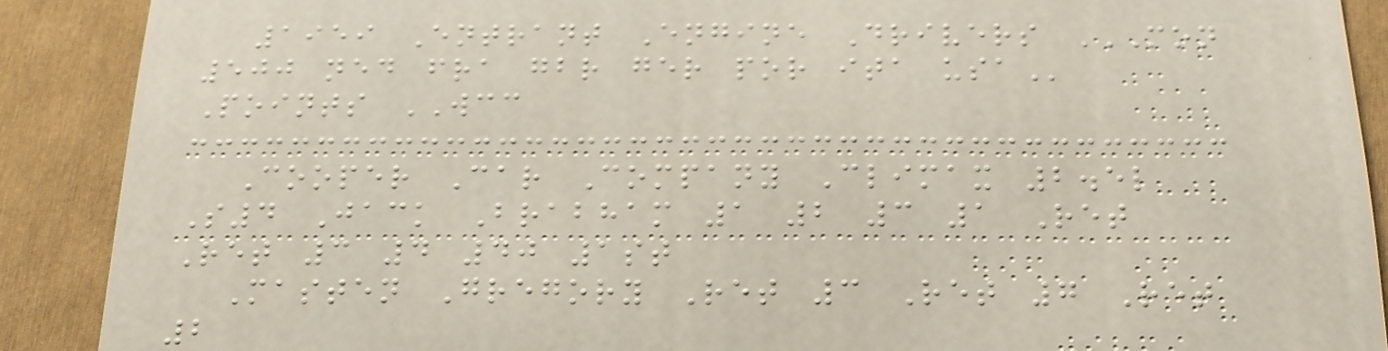1959 Entrant Engine Drivers MON
500 NED FRA GBR GER POR ITA USA
Points WCC
Cooper Car Company Climax 2.5l
S4 Jack Brabham 1 2 3 1 Ret
Ret 3 4 40 1st
Masten Gregory Ret 3 Ret 7 Ret
2
